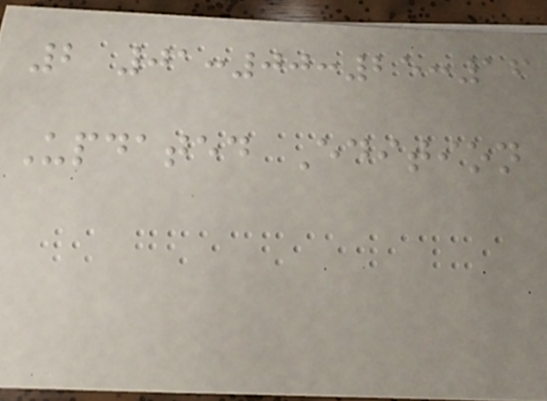2 01:00:25:16
Updated Edition
